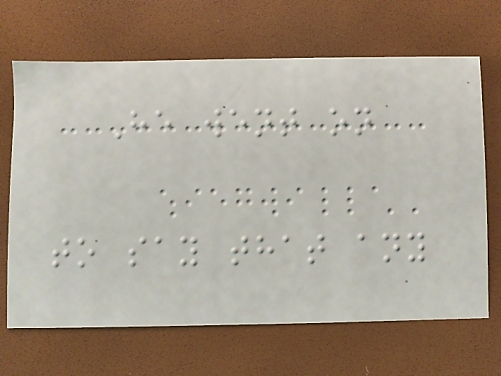He went on
to say that any
